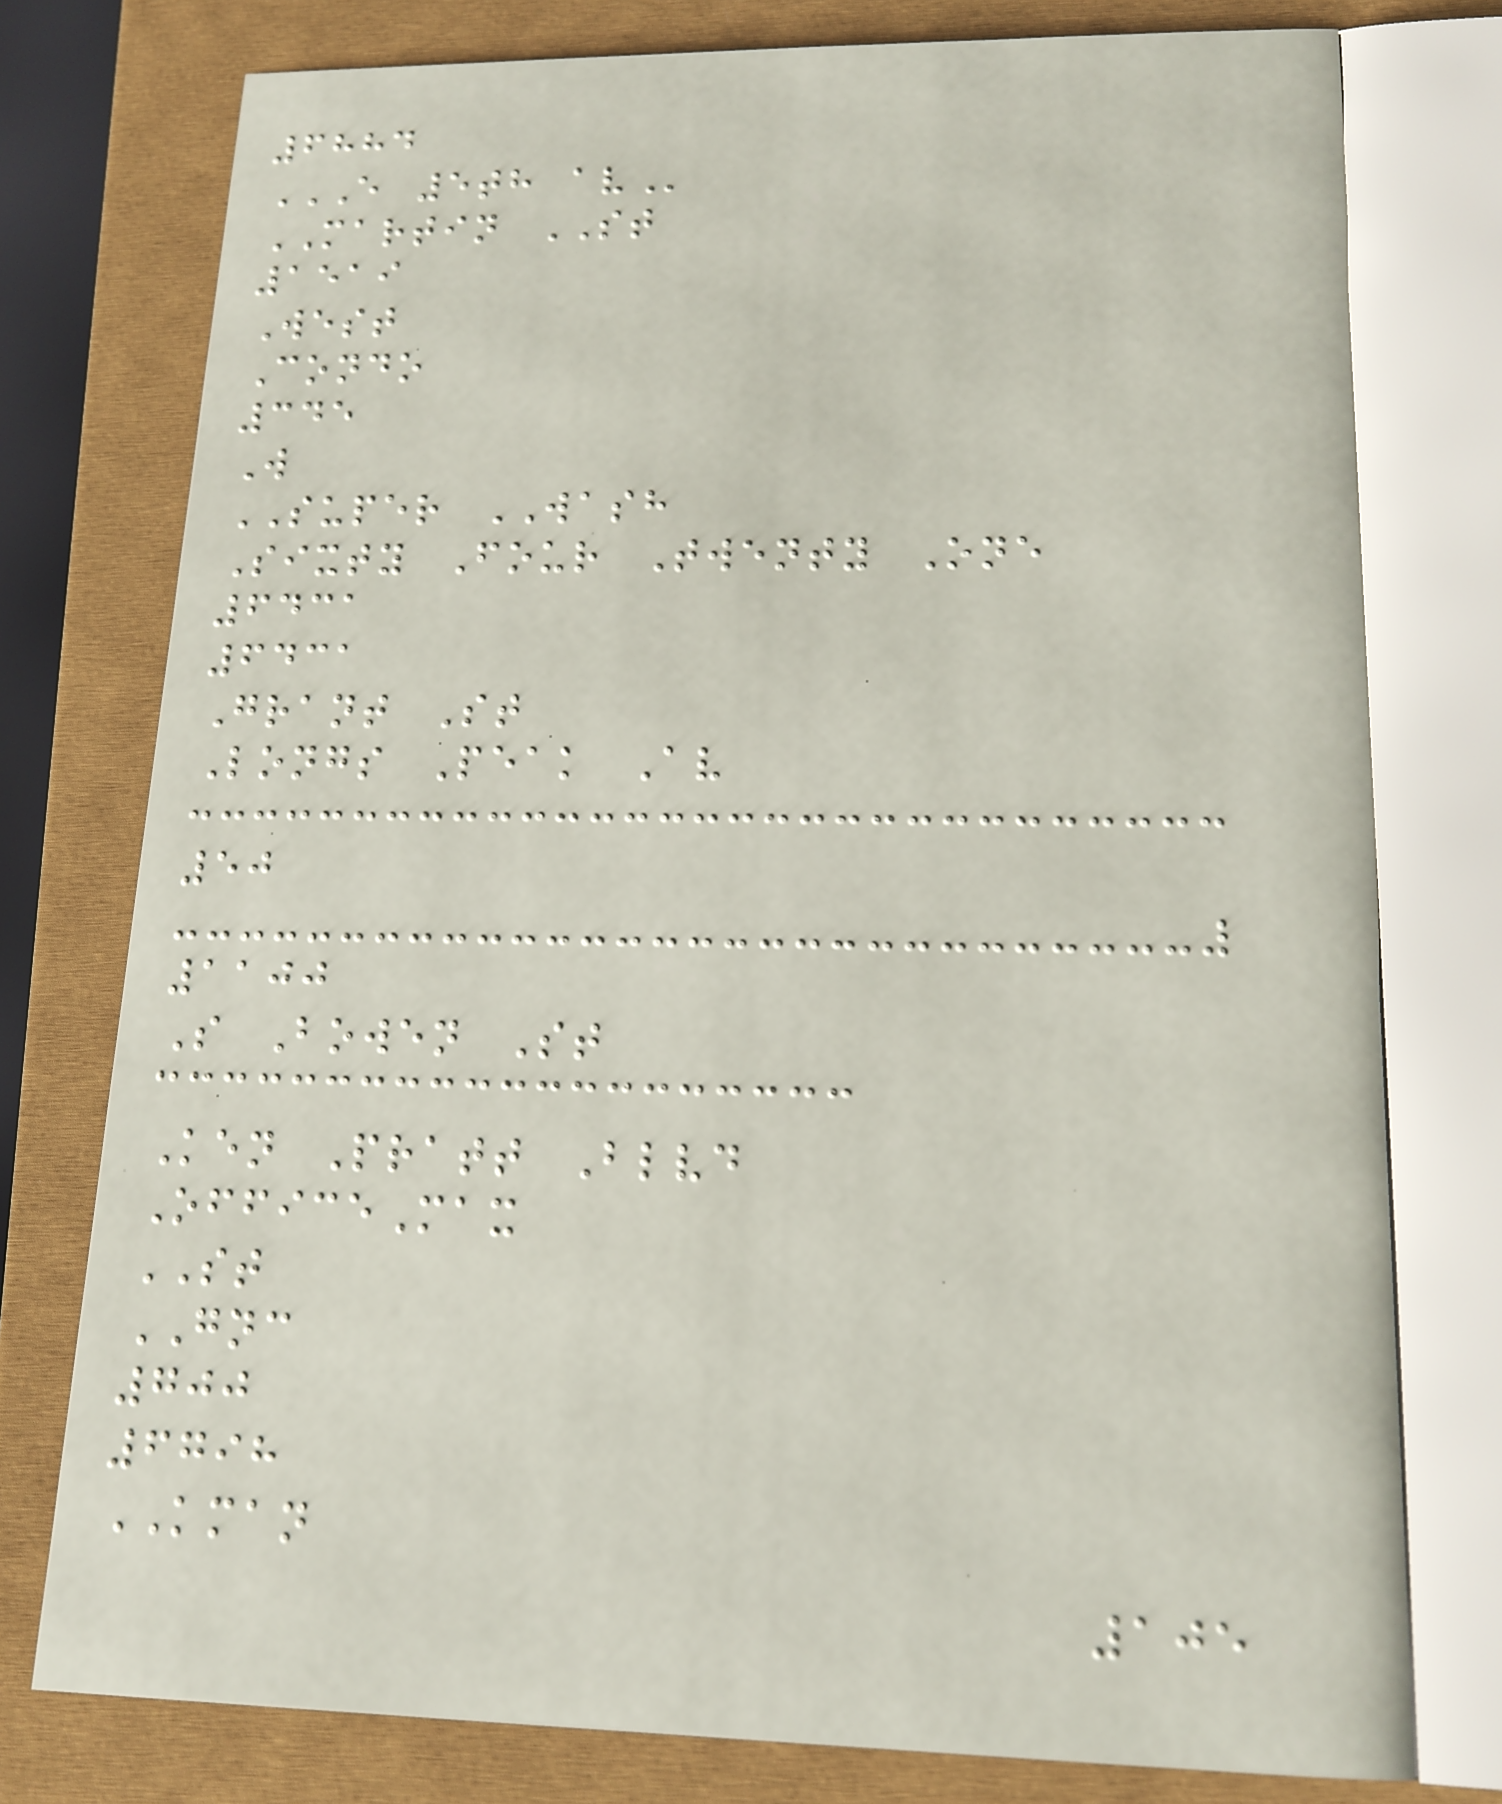6884
E 5TH AV
MARTIN ST
1519
West
Condo
345
W
SUPER WASH
Sixty Four Twenty One
6431
6431
Grant St
Longs Peak Av
50
1100
S Bowen St
Ken Pratt Blvd
OfficeMax
ST
GNC
700
6798
KMAN
105
